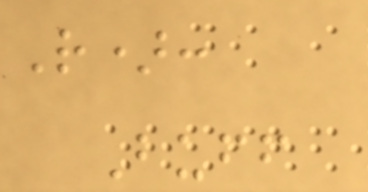R):
Buff
